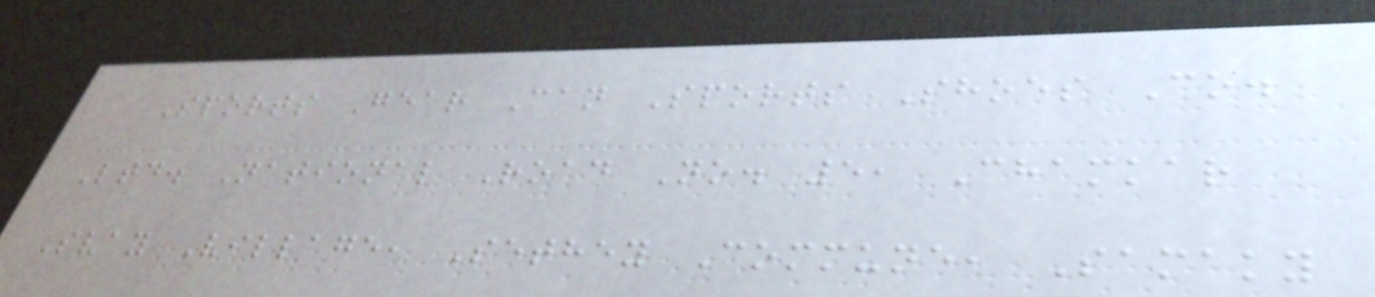Sports Gear Can Sports Shoes Co.
Ltd. National Road No. 5, Chamkar
Svay Village, Sethey Commune, Samaky
